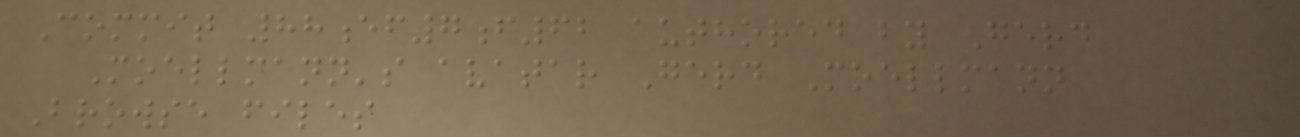Commit 88ef7f62 authored by Gerd
Moellmann's avatar Gerd Moellmann
Browse files
